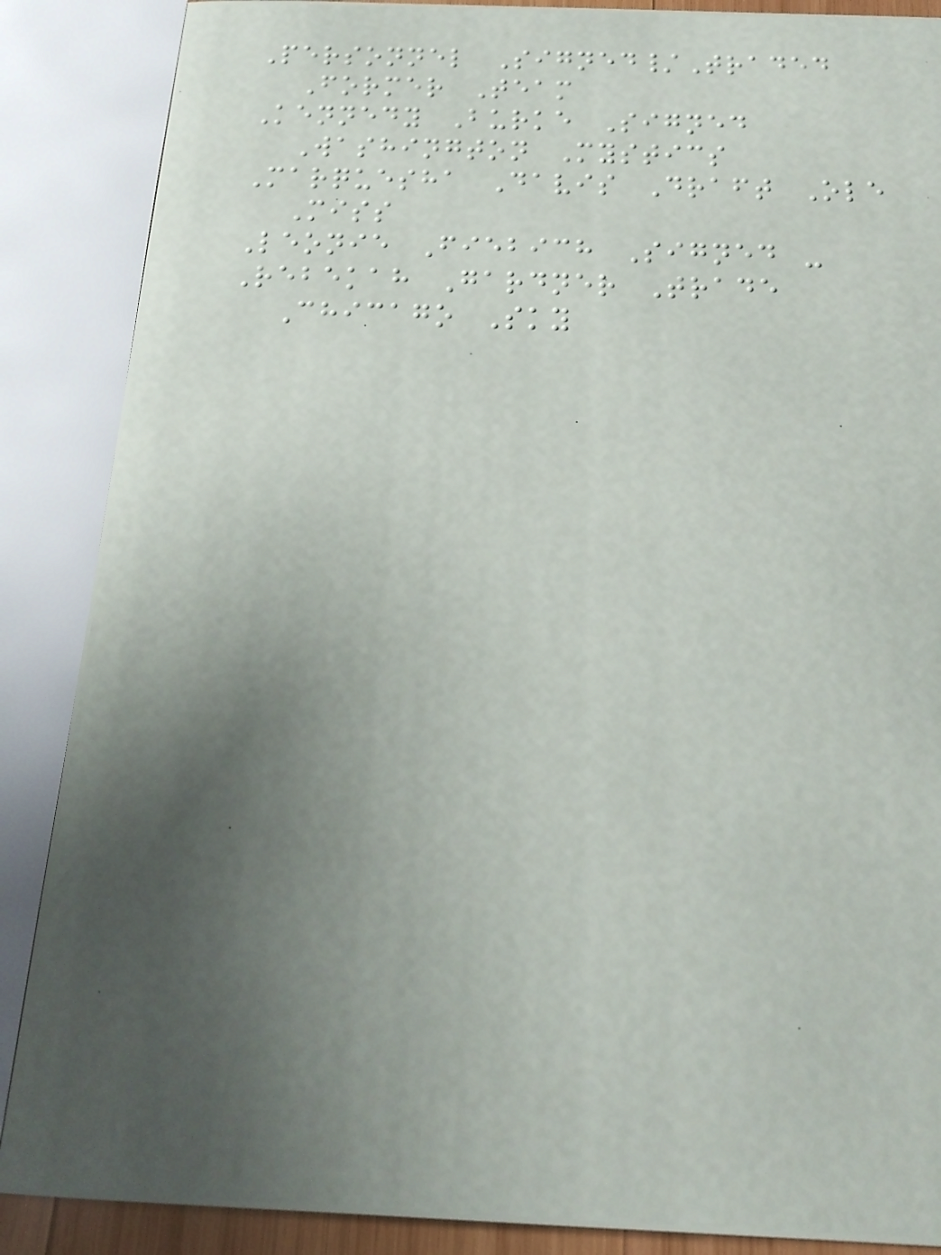Personnel Signed/Traded
Former Team
Kennedy Burke Signed
Washington Mystics
Marquesha Davis Draft Ole
Miss
Leonie Fiebich Signed -
Rebekah Gardner Trade
Chicago Sky
